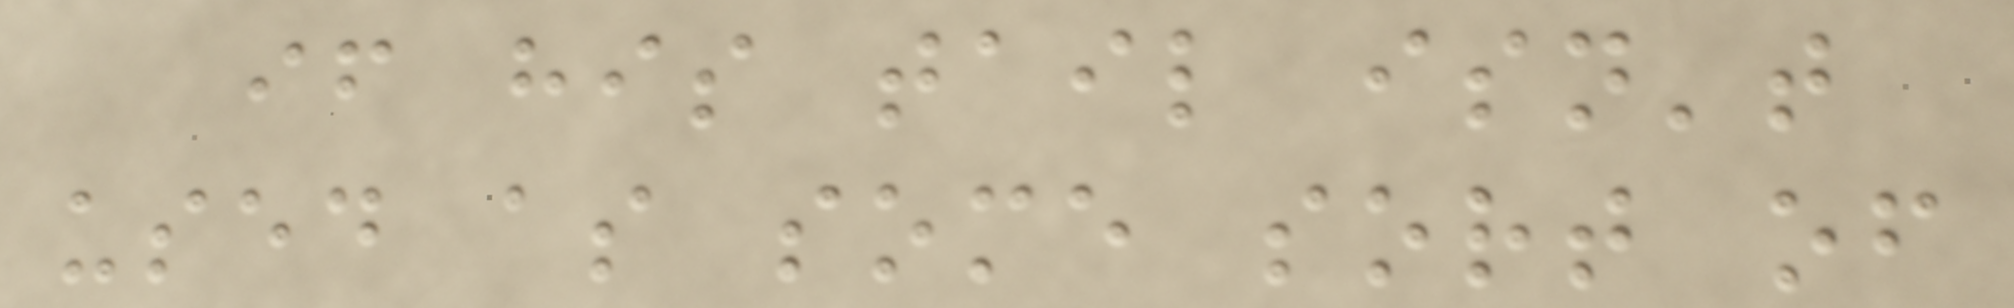if his tail isn't
used as some sort of
